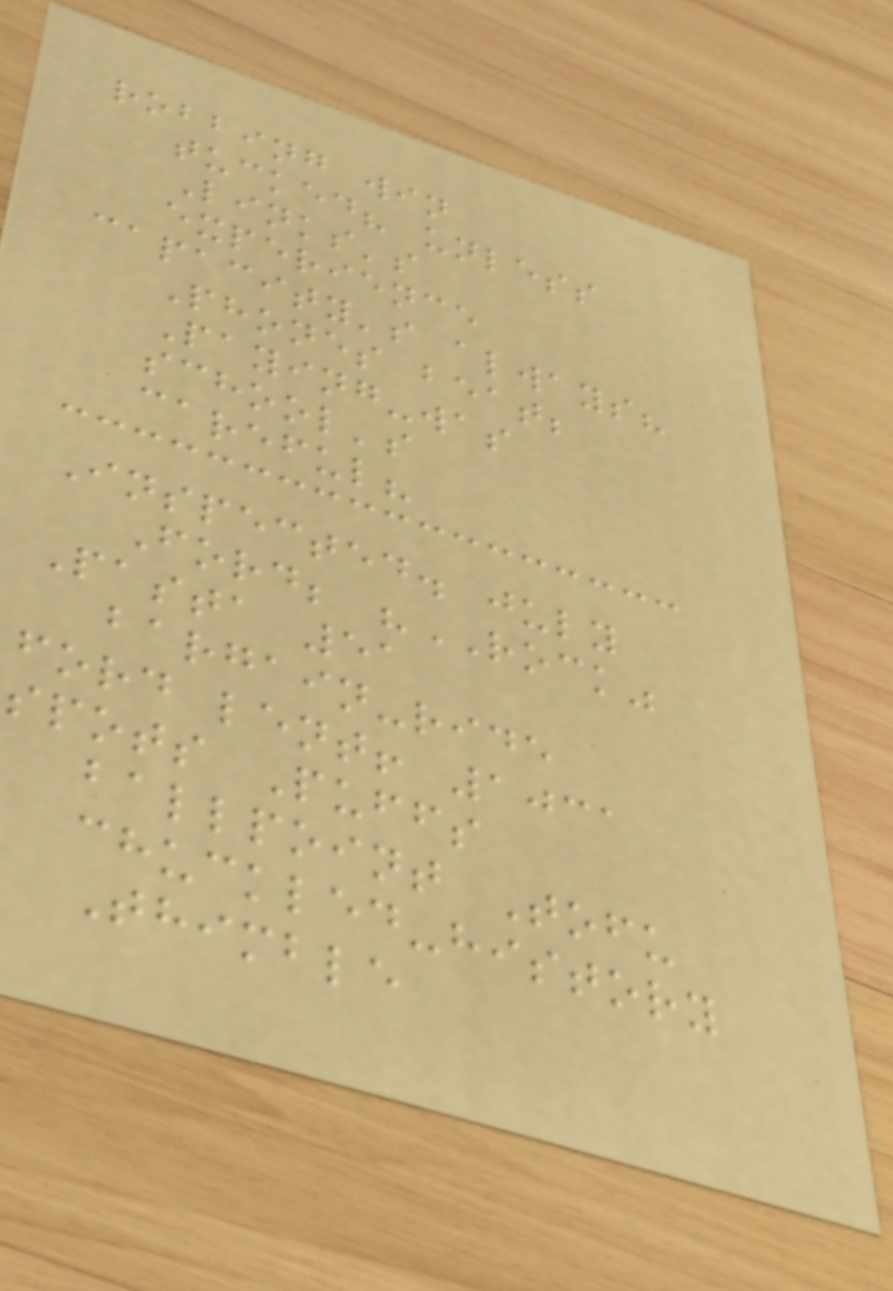robbing win
tucked? unless
Links's
experience
capacity's always?
Phones beat;
Paying-was
school's
careful?
Inspected. july
Ford; "ROCK"
Pasta 51
bargain-ride
ford lent! 1031
spots Puffs
ballpoint Tofu
chuckled-history
Thimble
